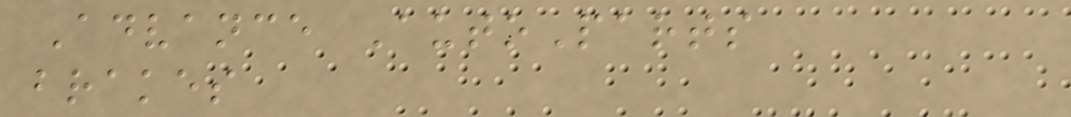Advance AutoParts
brakes
